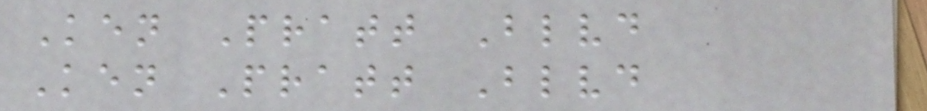Ken Pratt Blvd
Ken Pratt Blvd
